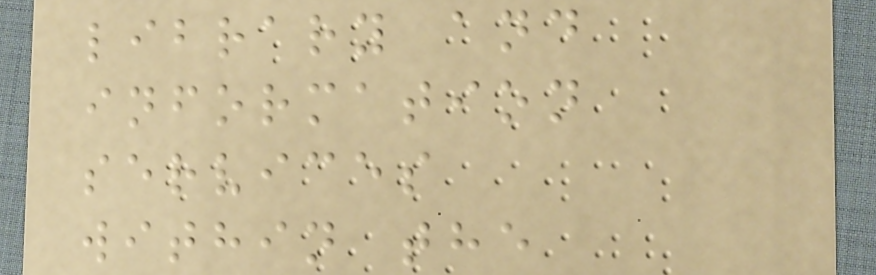library and
information
services
within the
